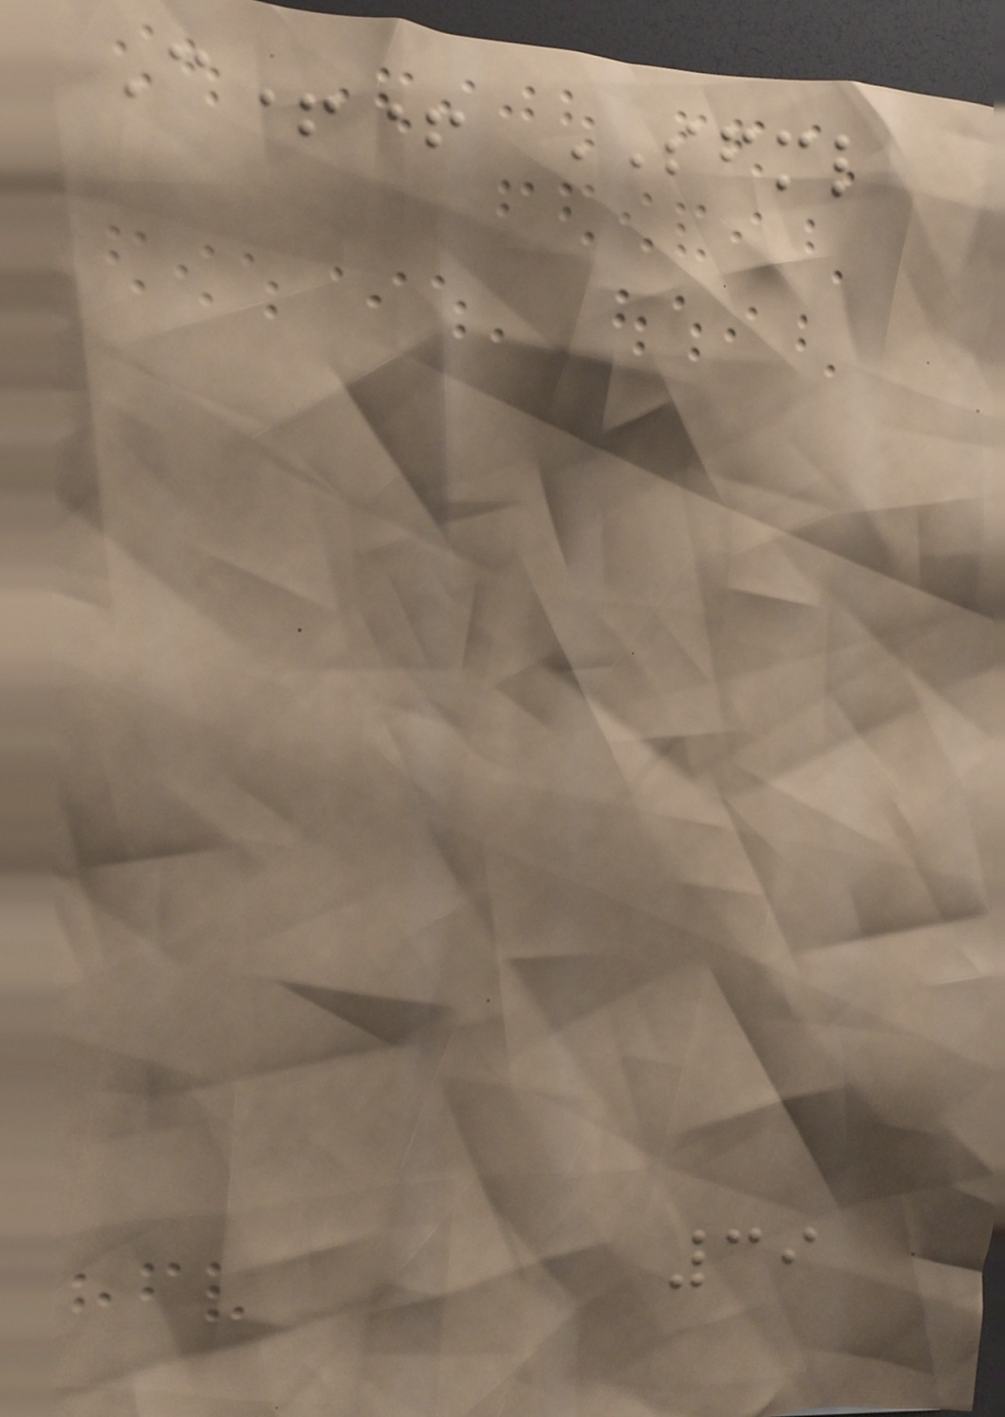C++ SFML
39
